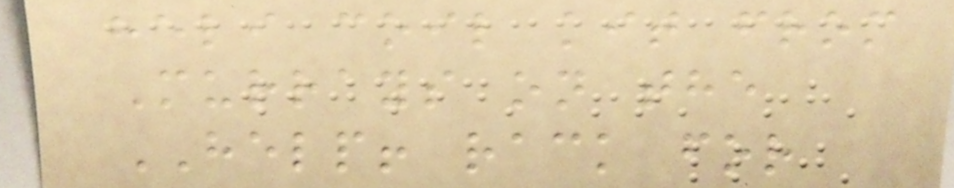heli coil kit from
Murrays on the
HELP! rack for
